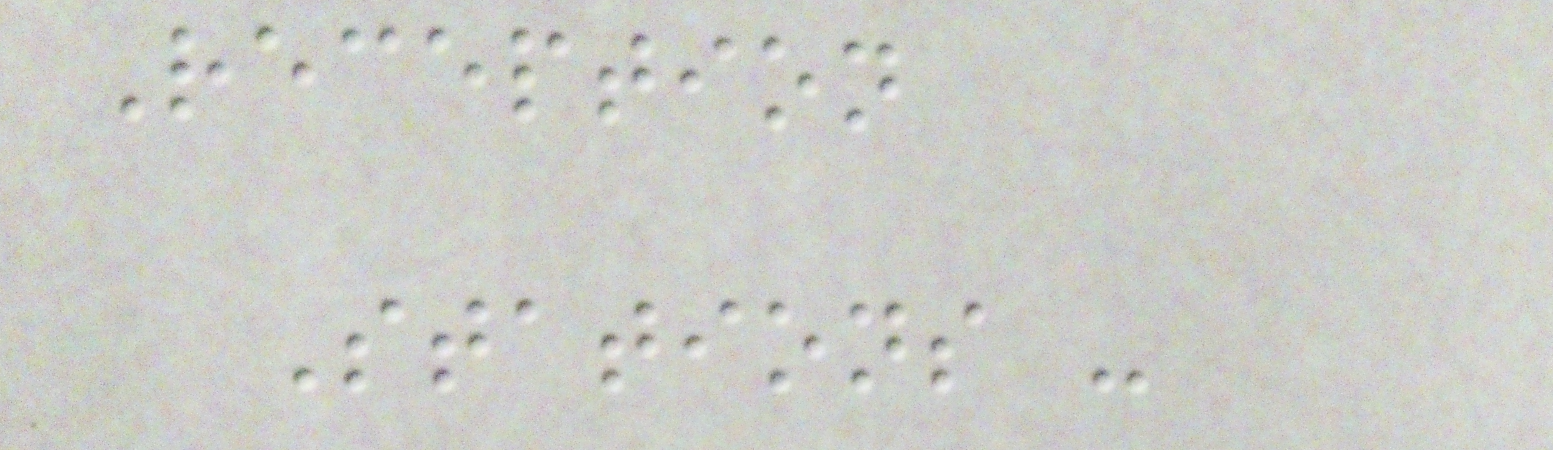Reception
Stations -
